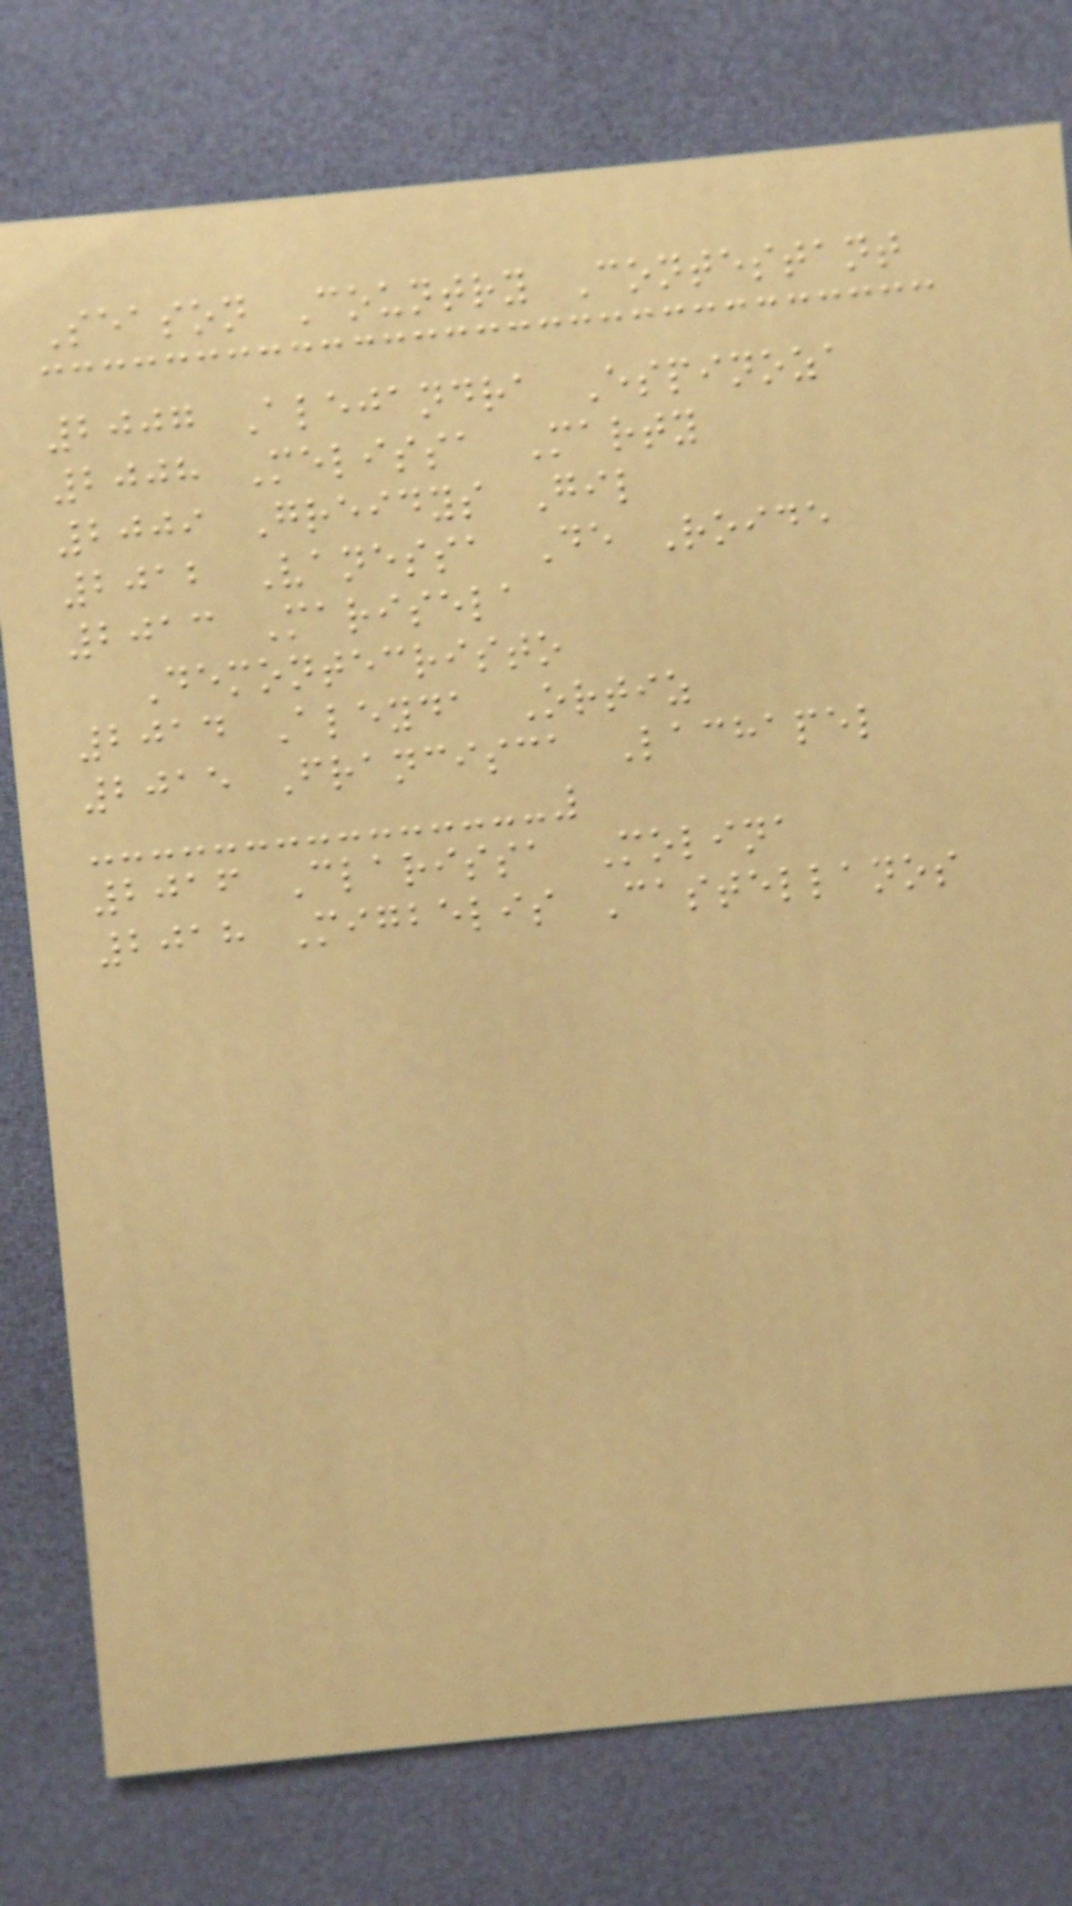Season Country Contestant
2007 Alejandra Espinoza
2008 Melissa Marty
2009 Greidys Gil
2012 Vanessa De Roide
2013 Marisela
Demontecristo
2014 Aleyda Ortiz
2015 Francisca Lachapel
2016 Clarissa Molina
2018 Migbelis Castellanos
